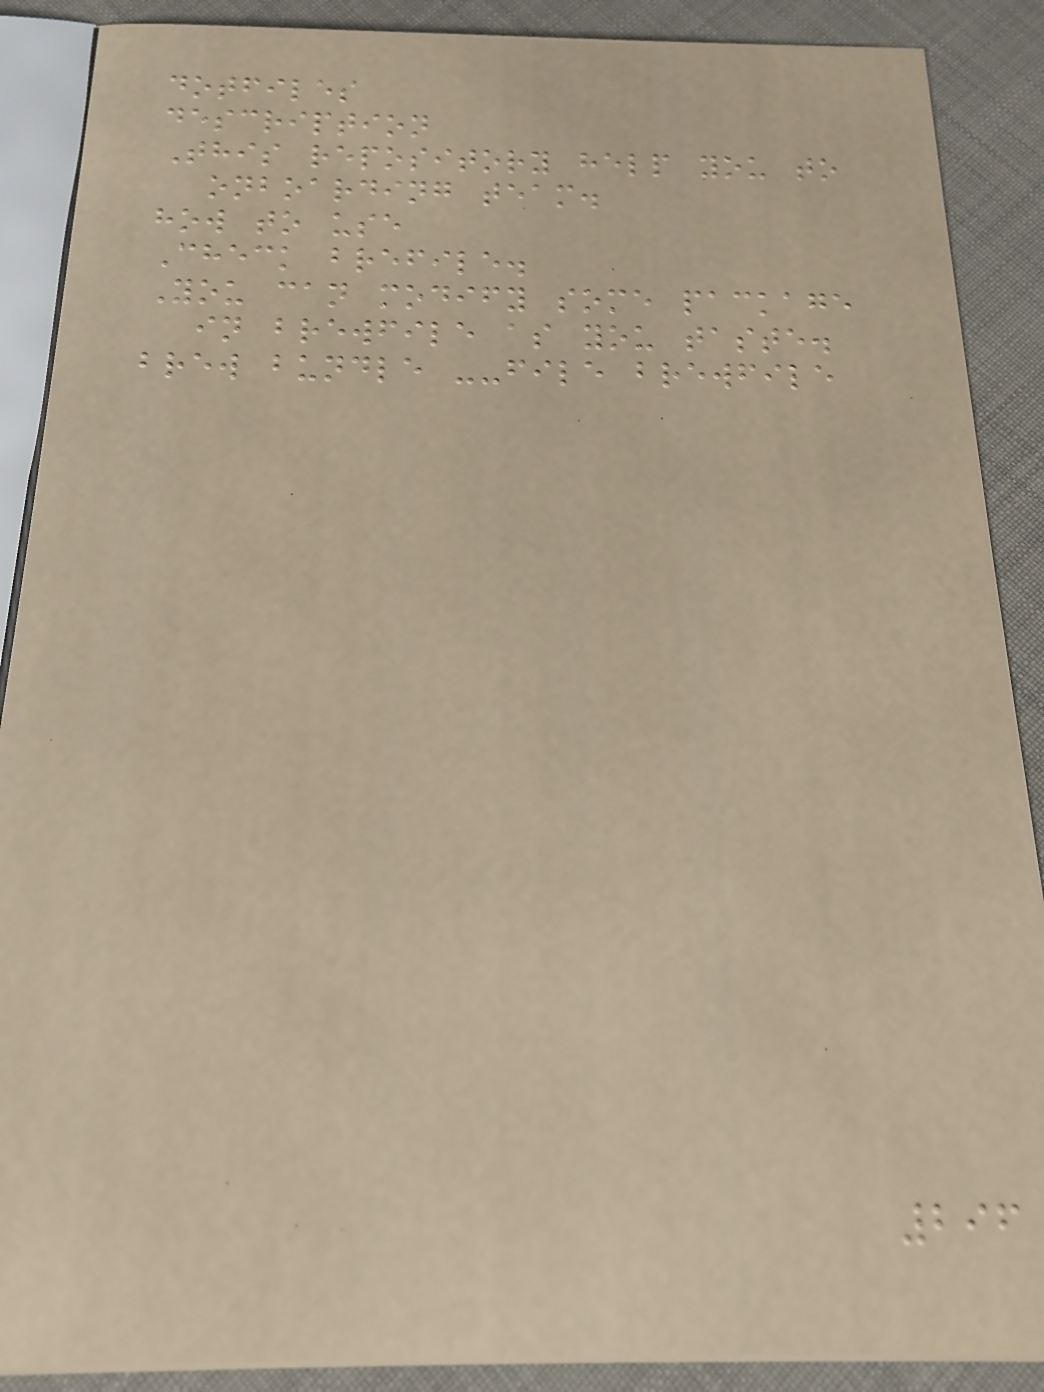dotfiles
description
This repository help you to
onboarding team.
how to use
Check brefile.
You can modify some package
in brewfile as you taste.
brew bundle --file brewfile
296
